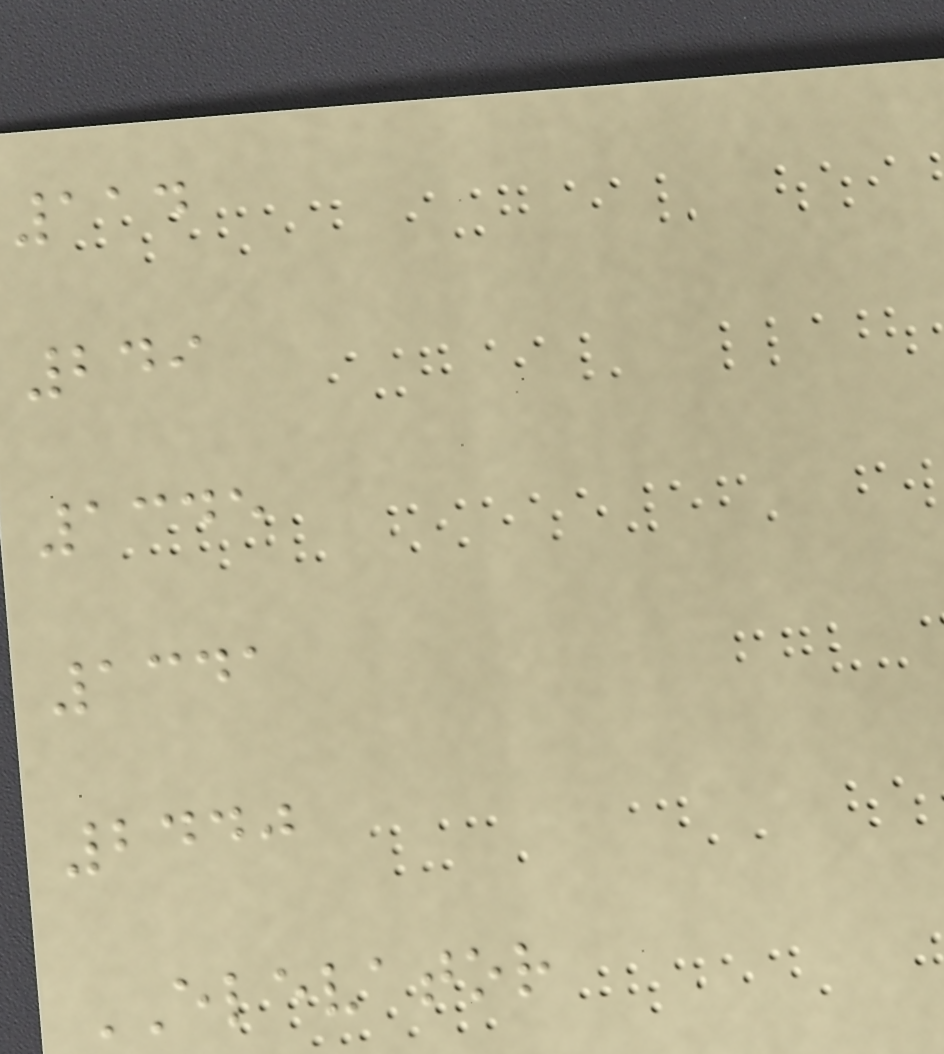114
249
1345
1341
2440
ELEVATOR
